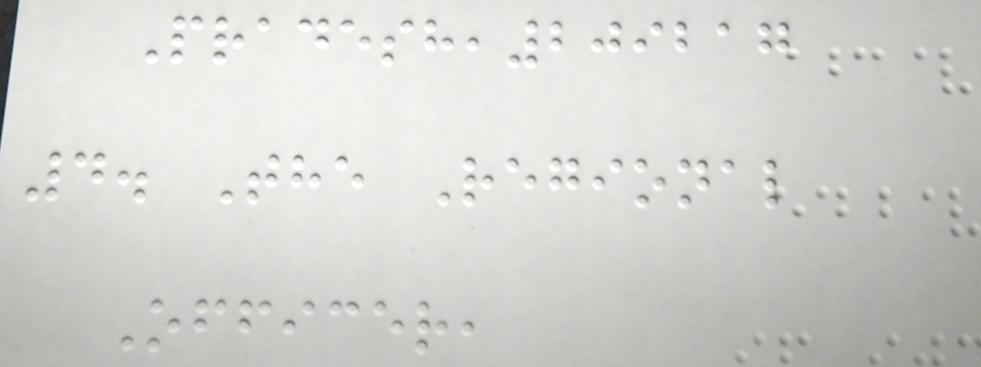Pradesh,209217
4. The Regional
Officer,
